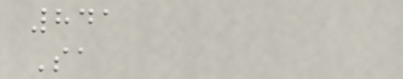841
Sa
